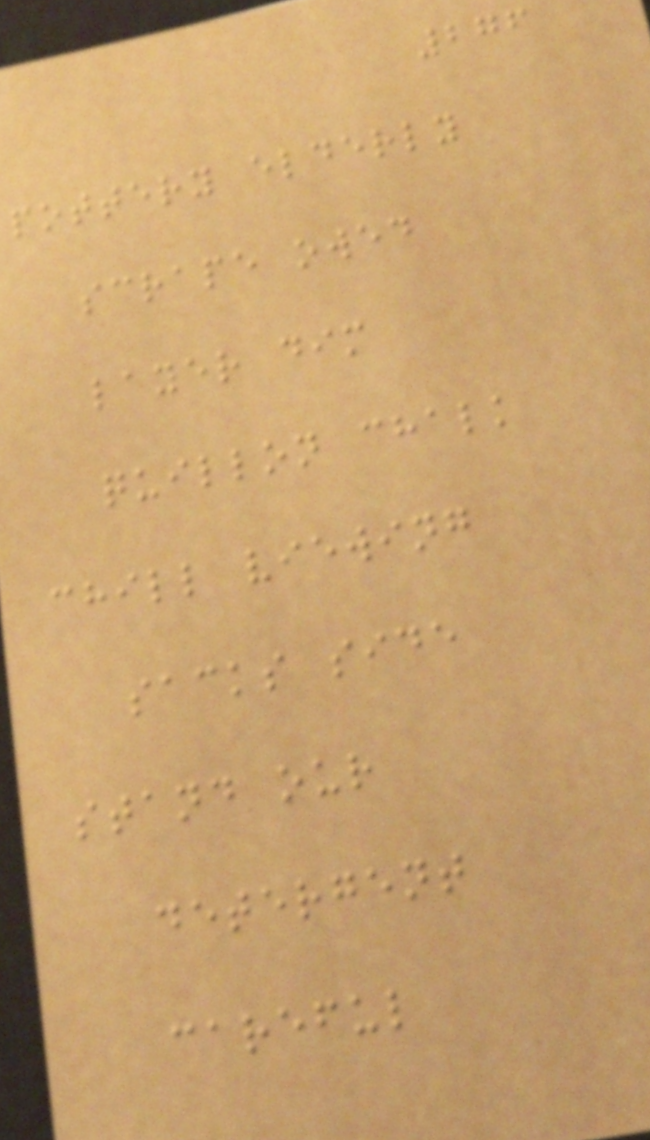276
pottery elderly
scrape owed
layer dim
quillon chalk
chill viewing
sacks side
stand our
detergent
careful
